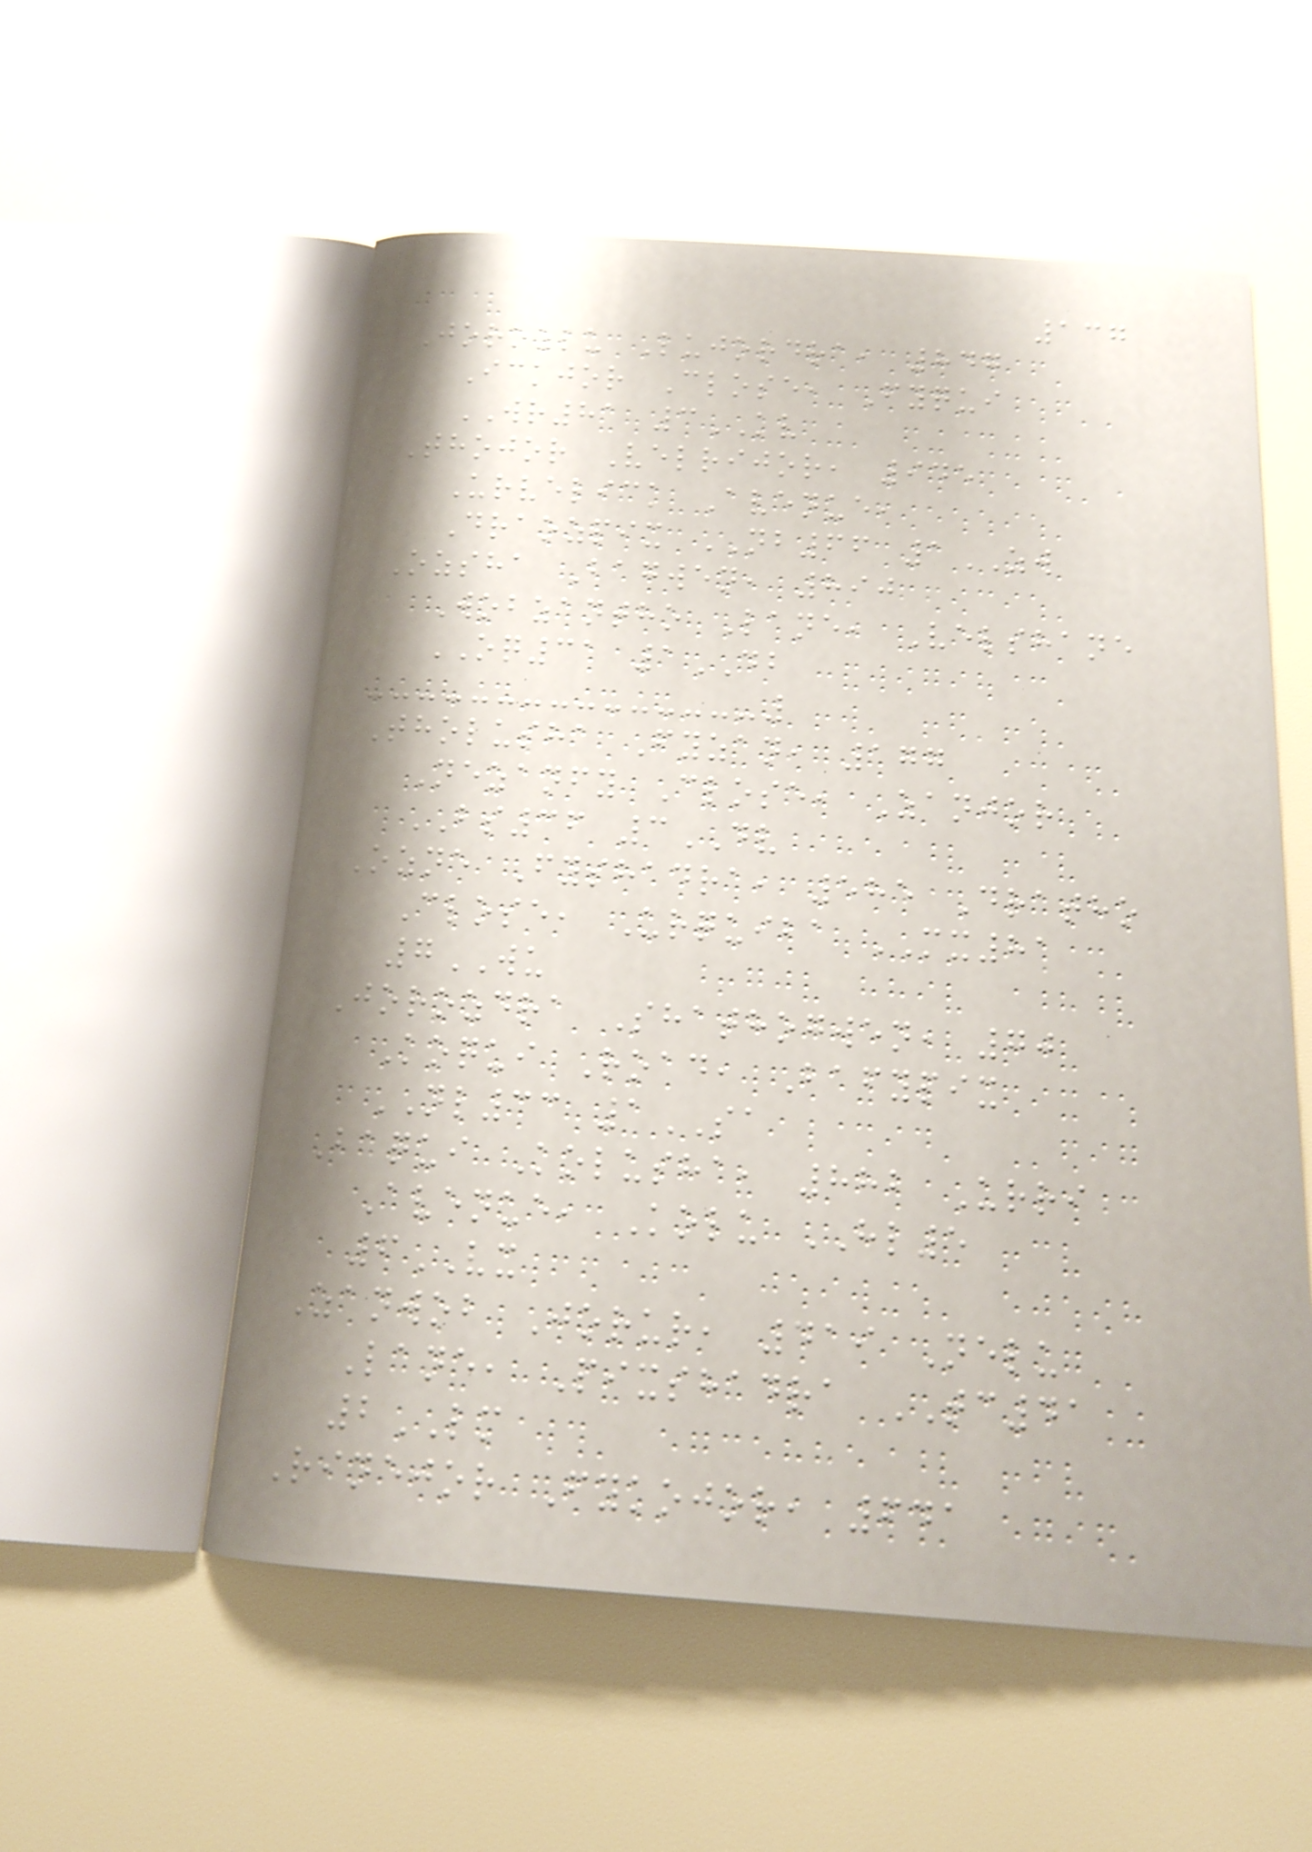137
Jorozlu Lujordra, 847
Ickjor Close, Fyqui
WR81 3KV
Thojor Velrijor, 945
Urvelick Avenue,
Draozpix NB66 1ZW
Ozsha Bagwen, 890
Wobzantho Lane, Velshane
OQ31 1DB
Tholusha Fyzan, 177
Nezanfy Close, Zanjor
BS36 3DV
Ozne Fyshadra, 585 Dratho
Close, Urquiba MX81
7WU
Jorozdra Shathogwen, 70
Koqui Road, Bafypix
NL33 1SA
Baqui Kolusha, 882 Urri
Avenue, Kolu HL5
6VX
Zanwob Jorur, 419 Nelu
Lane, Pixshadra TC41
2LM
Rinejor Fykojor, 641
